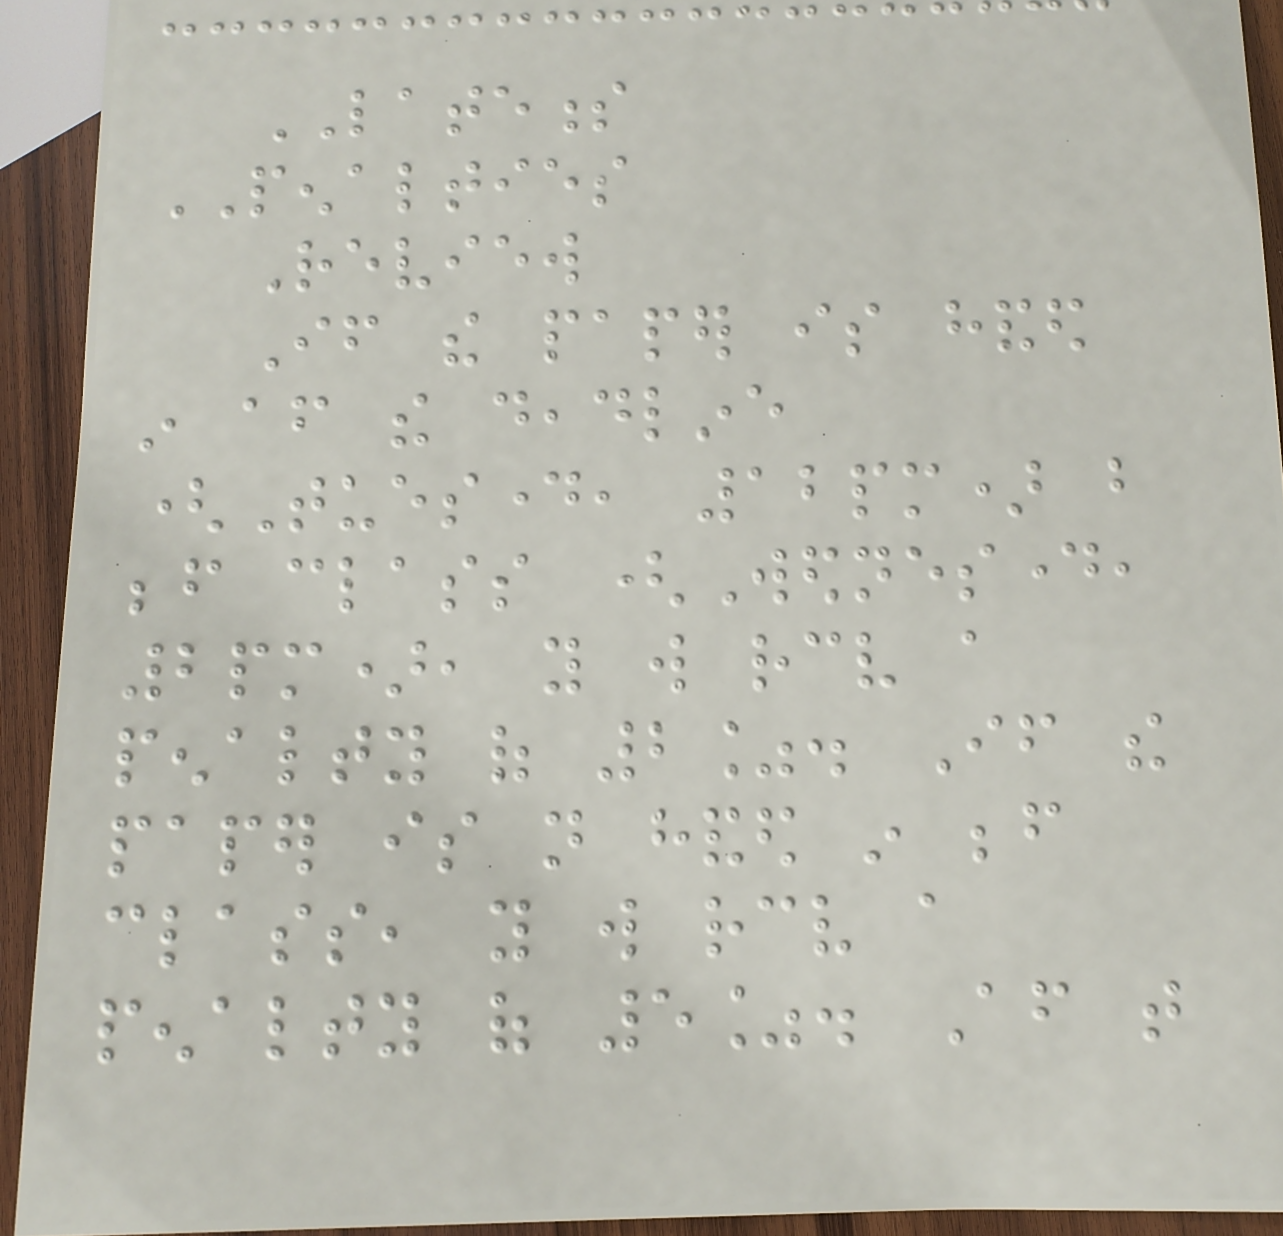LATENESS
PENALTIES
Review
If the paper is handed
in after the deadline
(Tuesday, 12pm) but
before class (Wednesday,
2pm), you will receive a
penalty of 2%. If the
paper is not handed in before
class, you will receive a
penalty of 5%. After that
